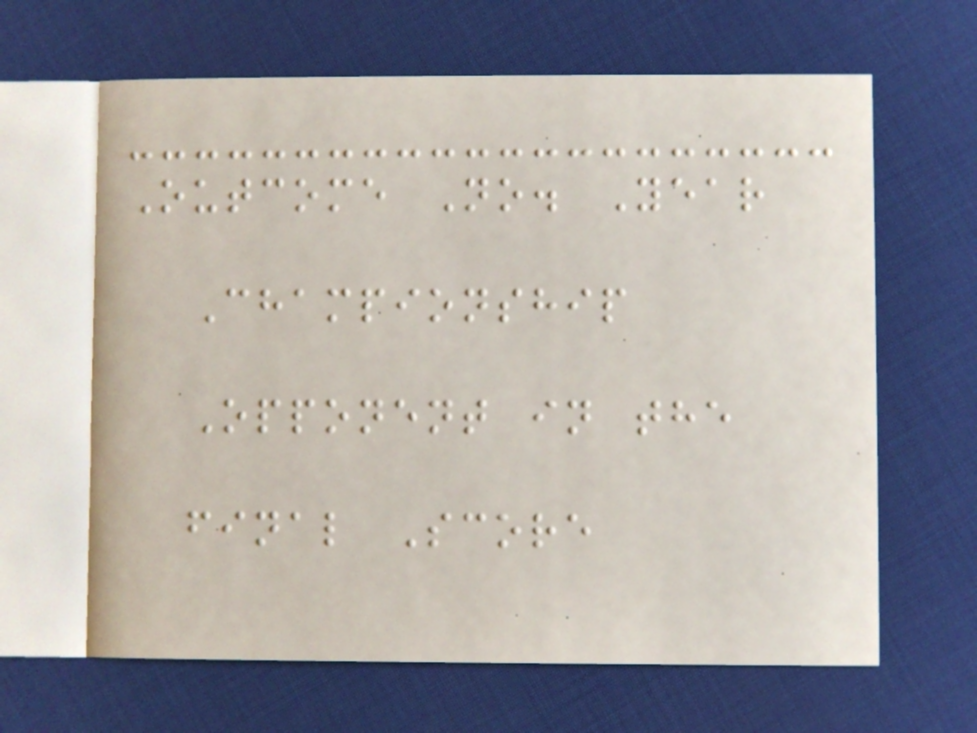Outcome No. Year
Championship
Opponent in the
final Score
